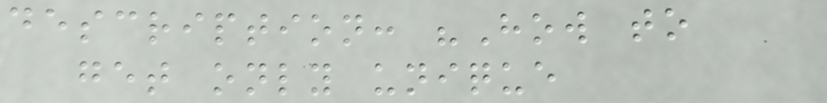description: "How to
get only unique
